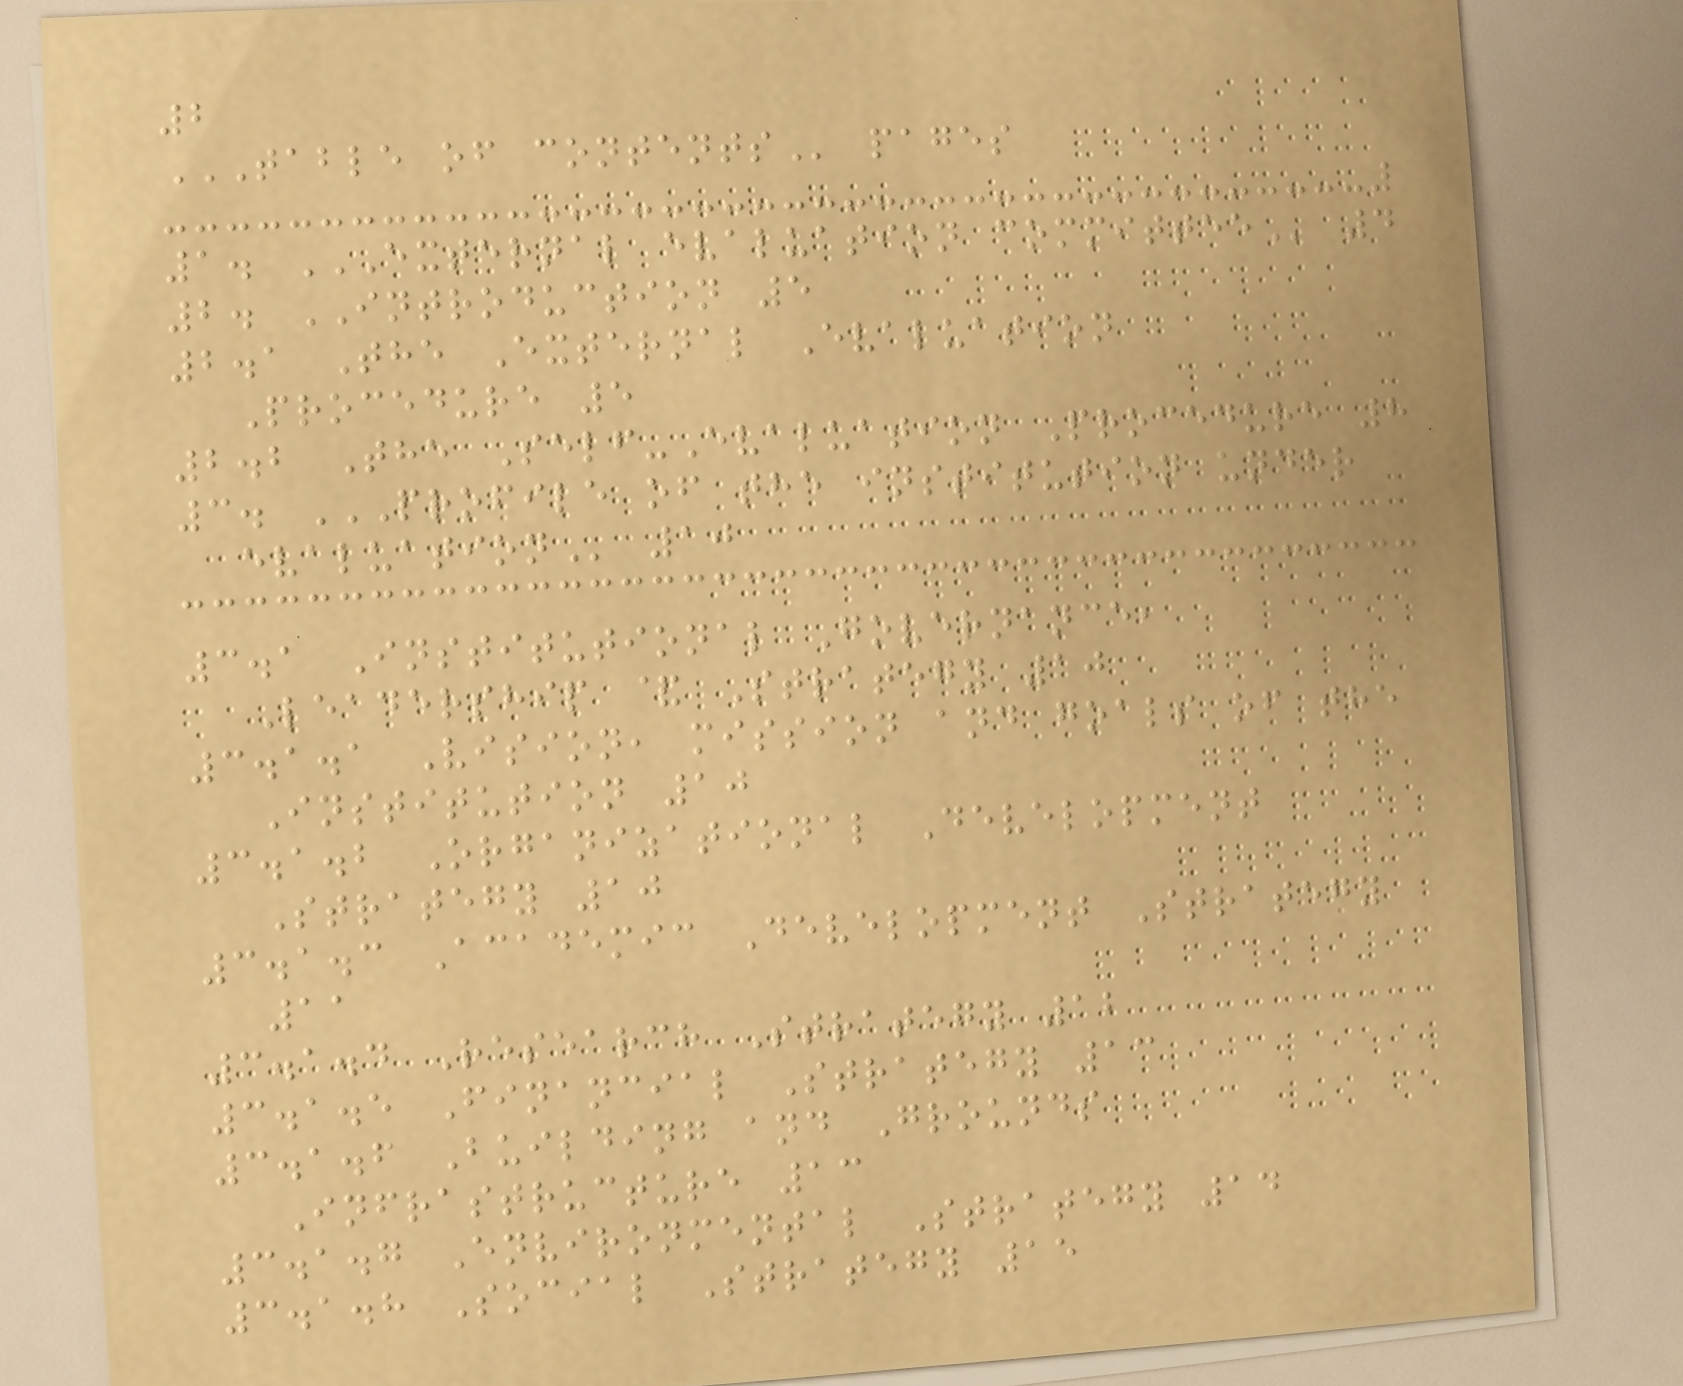2
TABLE OF CONTENTS pages
1. EXTERNAL EVALUATION COMMITTEE 4
2. INTRODUCTION 5
2.1 The External Evaluation
Procedure 5
2.2 The Self-Evaluation Procedure 8
3. PROFILE OF THE INSTITUTION UNDER
EVALUATION 10
3.1 Institutional Governance,
Leadership & Strategy 10
3.1.1 Vision, mission and goals of the
Institution 10
3.1.2 Organizational Development
Strategy 10
3.1.3 Academic Development Strategy
11
3.1.4 Research Strategy 12
3.1.5 Financial Strategy 13
3.1.6 Building and Grounds
Infrastructure 13
3.1.7 Environmental Strategy 14
3.1.8 Social Strategy 15
